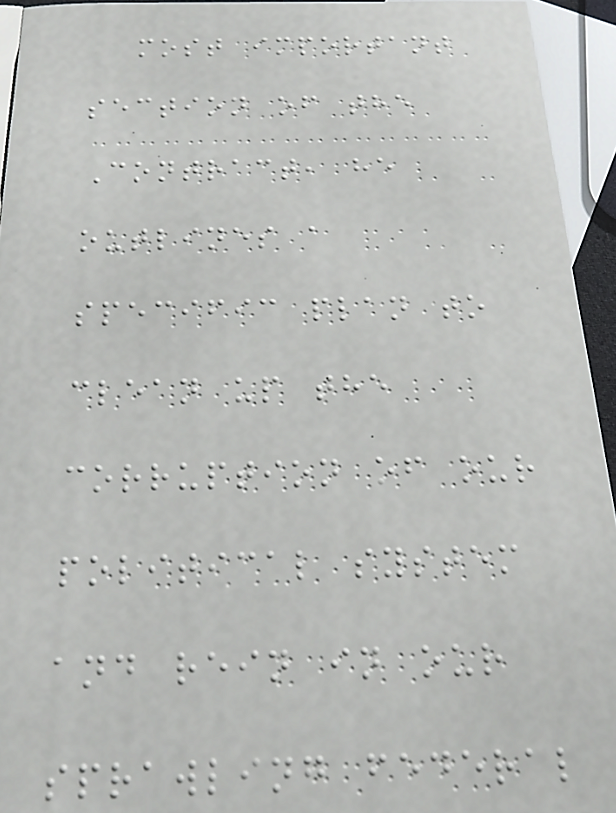most important
section of the
Contract, he
outlines a
specific plan to
clean up the
corruption of our
political system
and rein in our
sprawling federal
